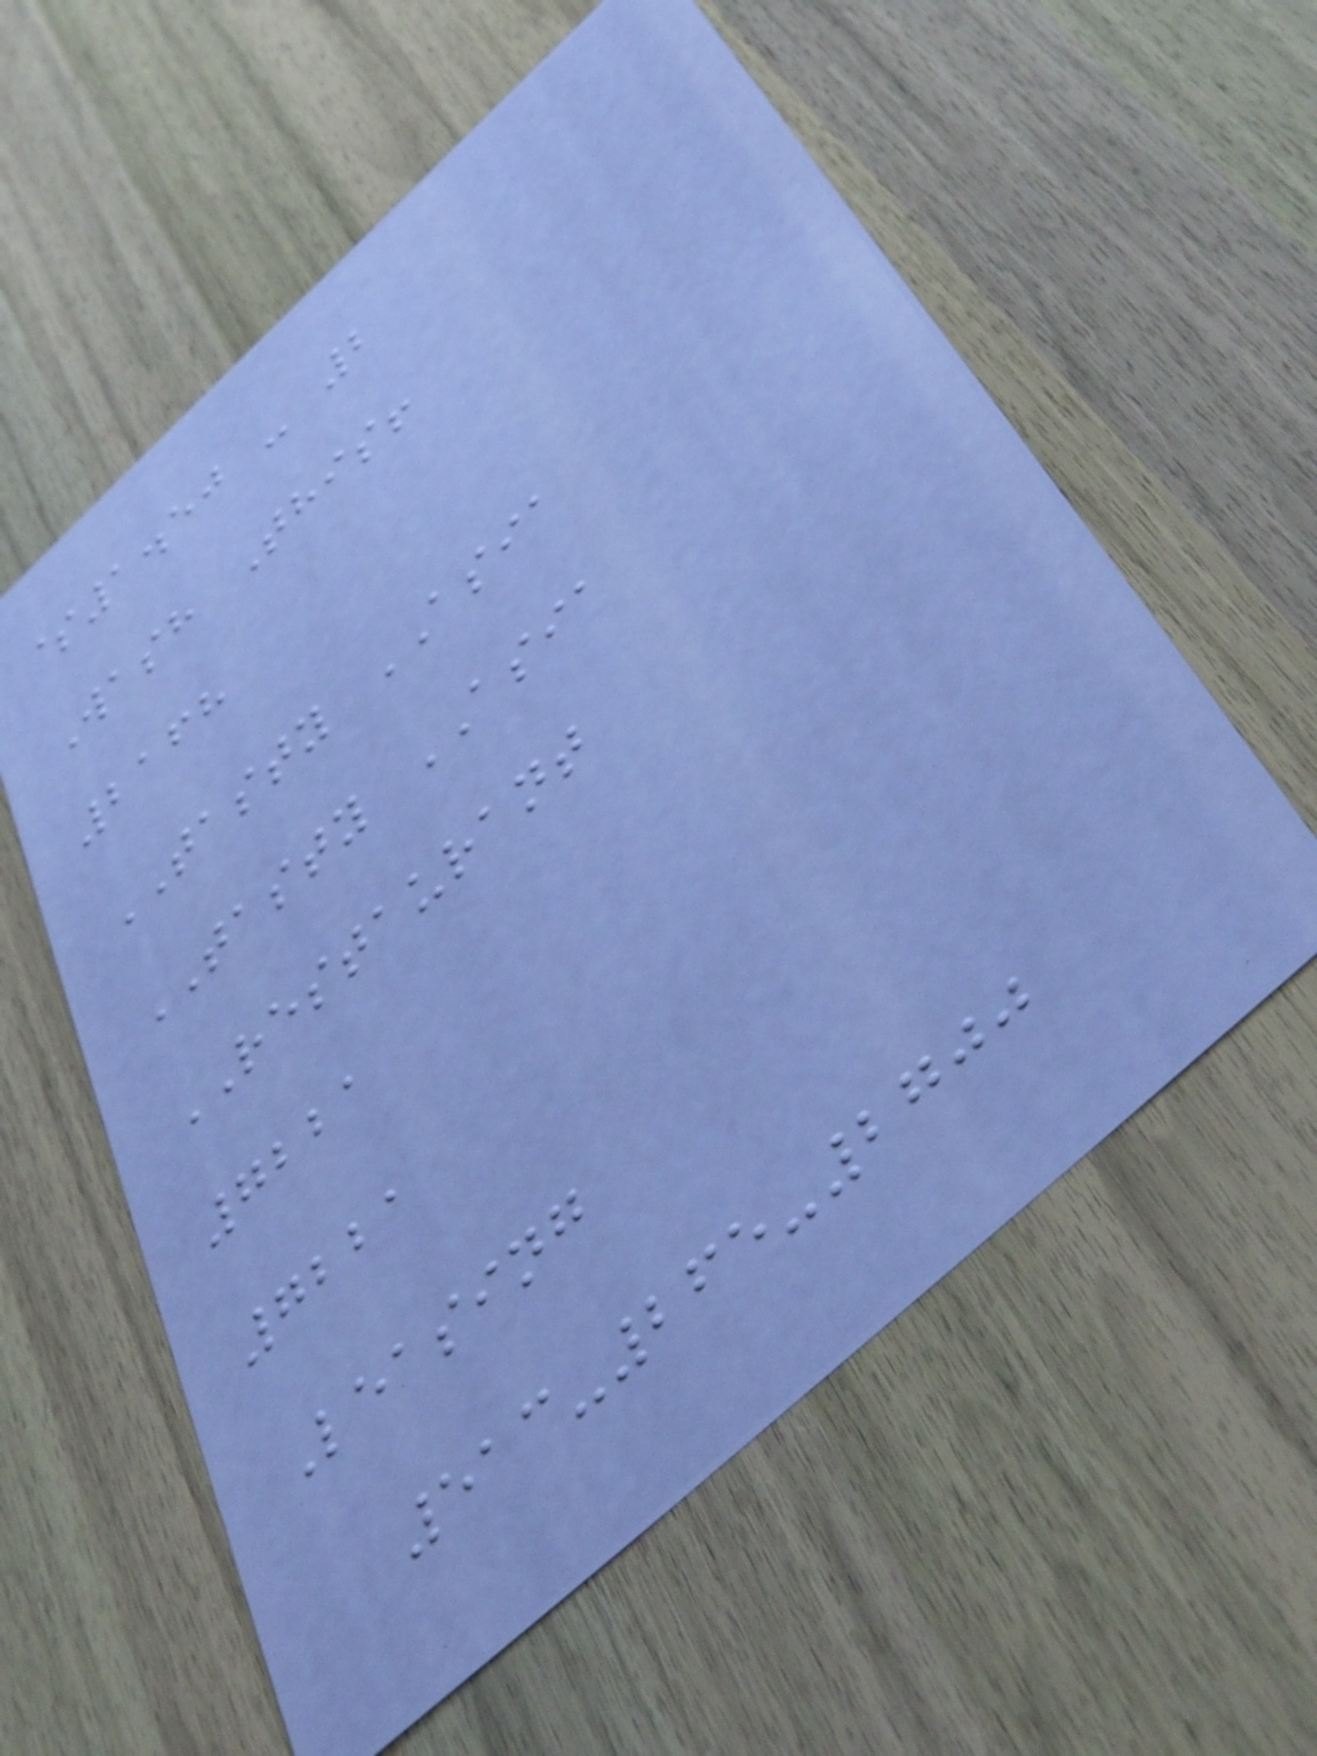$1.50 - 2
Wash This!
2168
TASTY ASIA
TASTY ASIA
RESTAURANT
7221
7221
Leasing
513-265-2700
